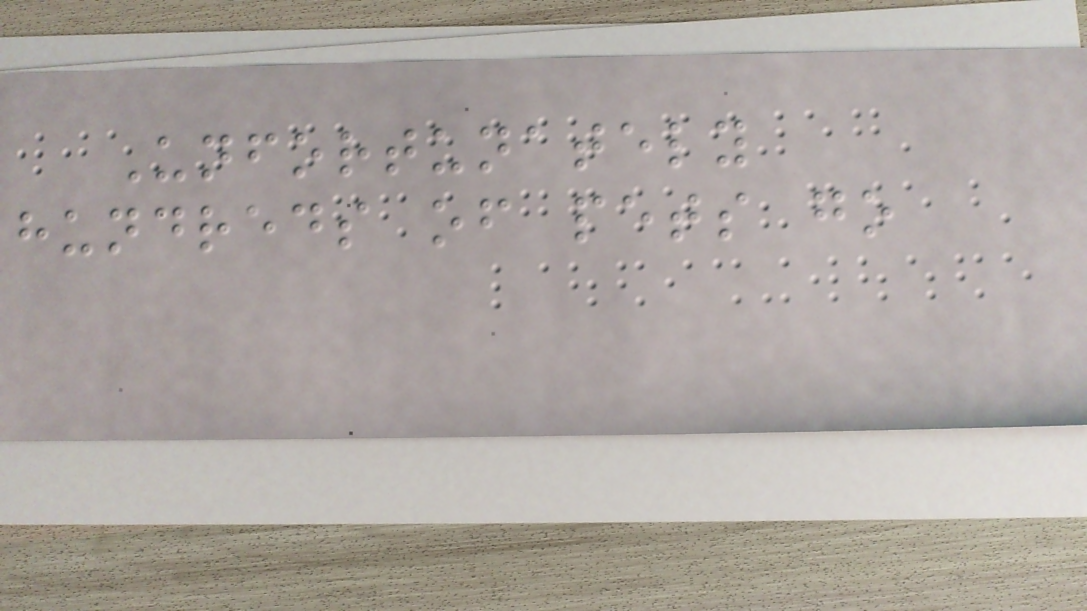Unfortunately
hundreds of pets go
